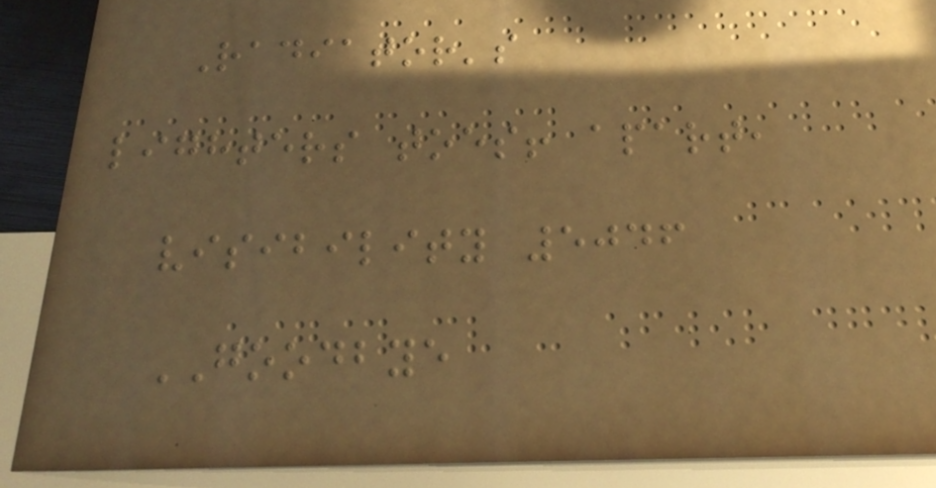Radiator's
lighters toes! apart,
visibility 5046
GOODBYE
